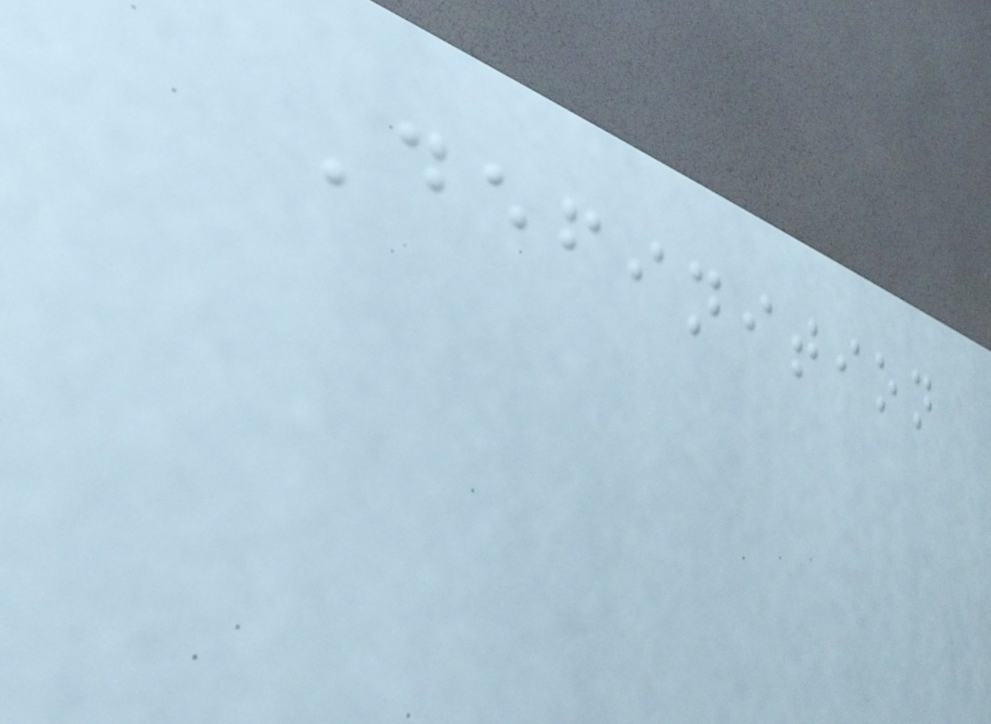Definition
